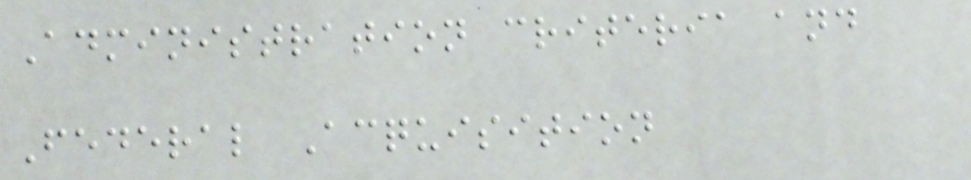Administration criteria and
Federal Acquisition
